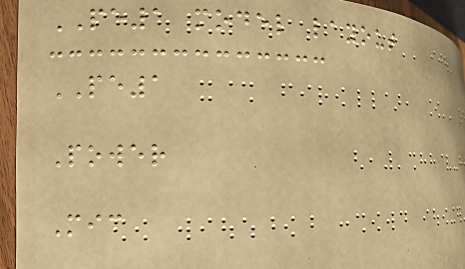PE1 model layout
PE1
Power
Mic
